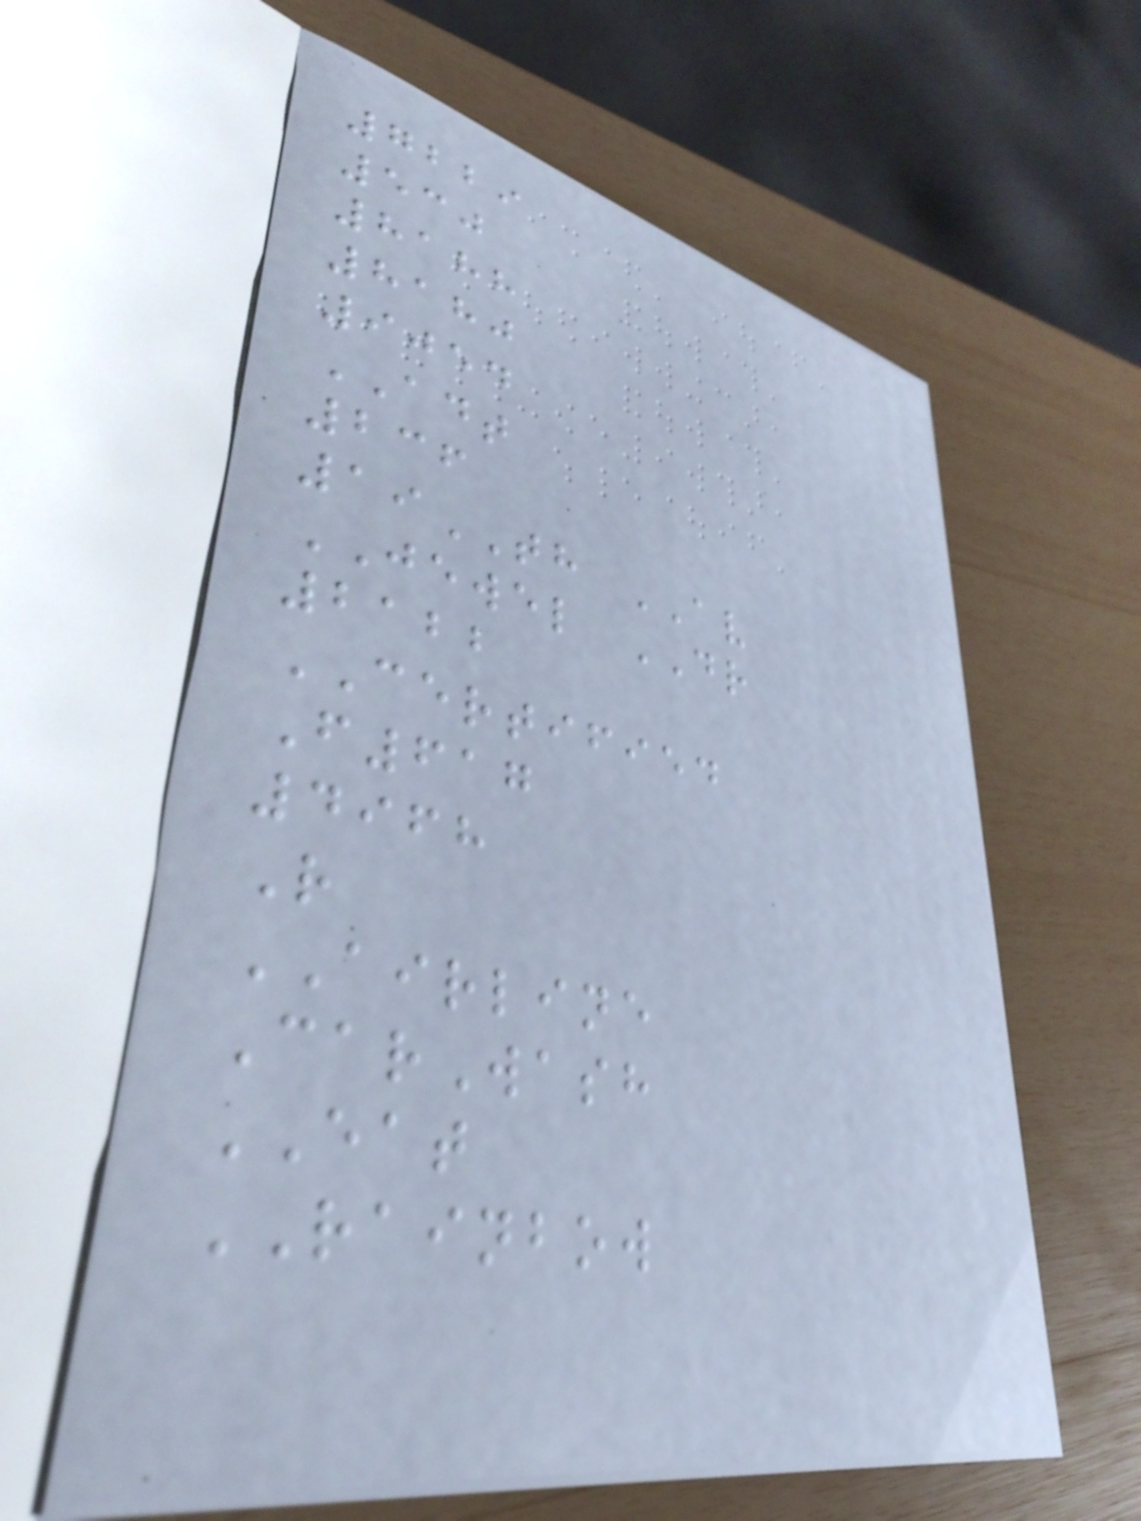7229
530
8188
8180
9054
ADT
236
19TH AV
JEWEL DR
2122
CERTIFIED
F617
4968
R
AIRLINE
CarWash
EAT
RAINBOW
